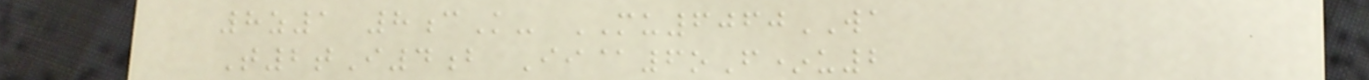8z1 8cK- MU6060WA
T2tI4b Ii@6oF*u2
